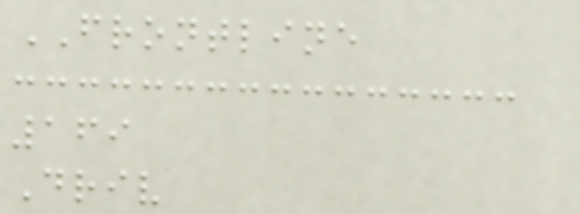FRONTLINE
169
Driv
